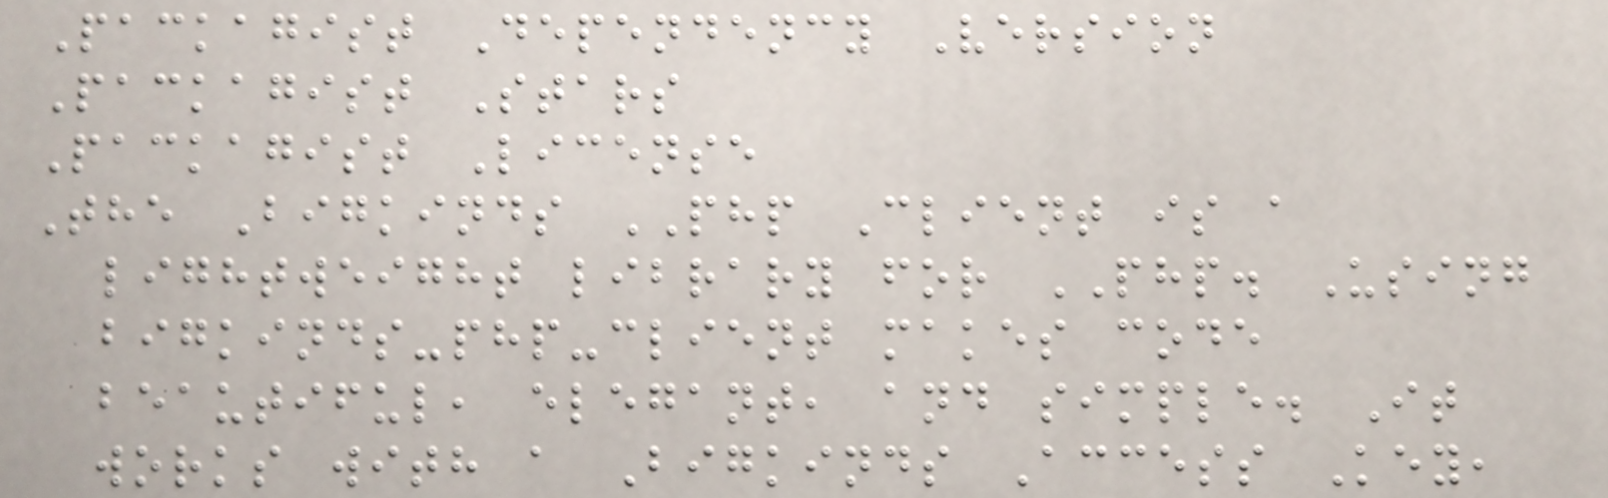Packagist Dependency Version
Packagist Stars
Packagist License
The Bigkinds PHP Client is a
lightweight library for PHP. Using
bigkinds-php-client makes code
beautiful, elegant, and simple. It
works with a Bigkinds Access Key,
